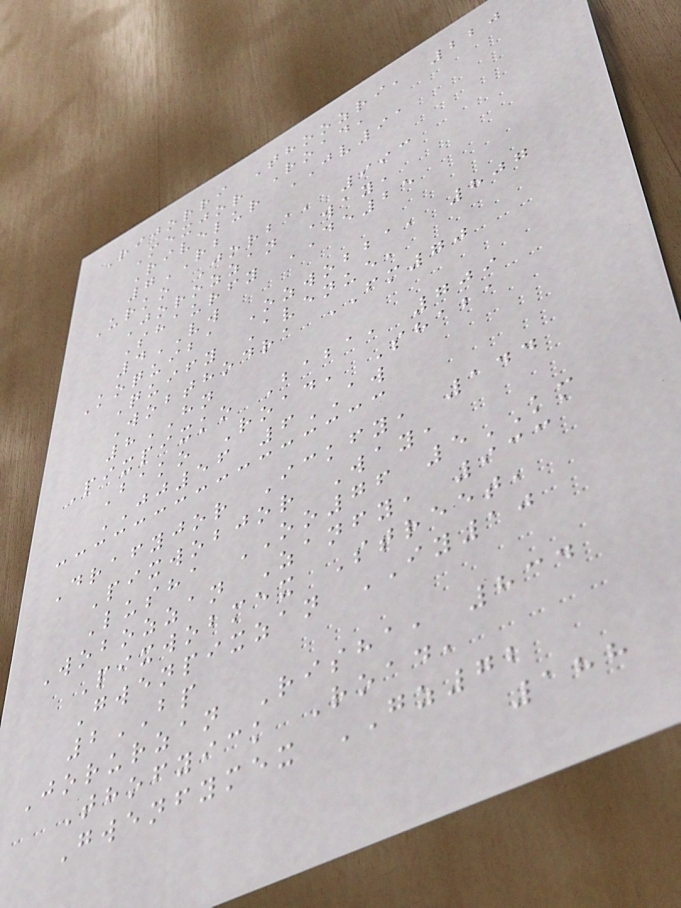Rijorri Thoozri, 220
Mexjor Road,
Rivelur JV91
7RB
Urko Jorba, 993
Jorozzan Way,
Shaurfy DE25
4VW
Koquiba Ozwobba, 807
Quify Avenue,
Wobthodra FM70
8HN
Pixpixko Baba, 709
Bako Road, Shaba
JJ56 6AW
Drafyjor Ickfy, 144
Pixwobjor Way,
Lusha OO76 5KM
Wobozzan Zanfy, 933
Pixwobmex Street,
Gwenpixzan IY10
2BP
Jorurzan Risha, 834
Thofyick Road,
Gwenfymex GZ72
188
